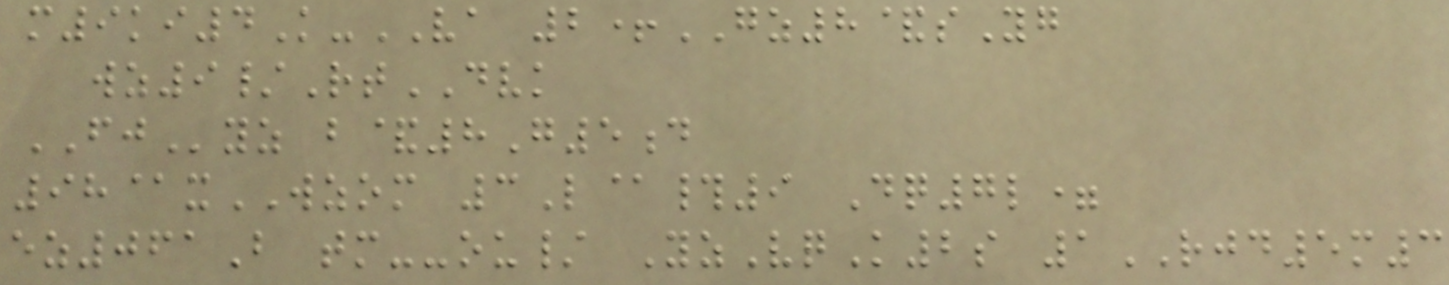m9ki4K-VA 2+GZ8&sYg
wz9/RtDVK
FJyz b&8G5d
98@xWZOM 3L@#9 Dq7l=
ez061B tm--ou/ YzVqK2s 1RJD5m3
